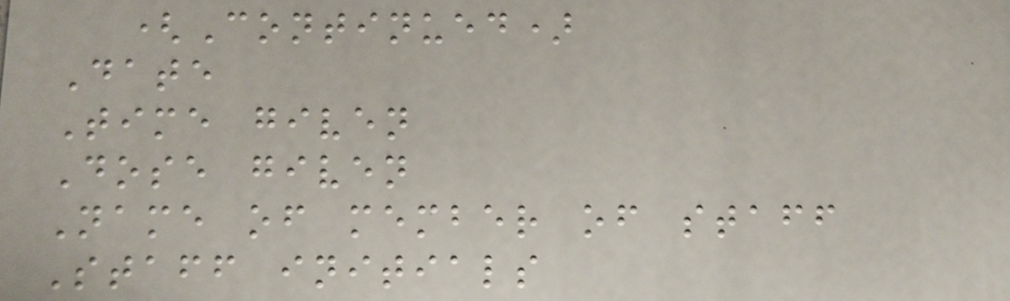(Continued)
Date
Time given
Dose given
Name of member of staff
Staff initials
